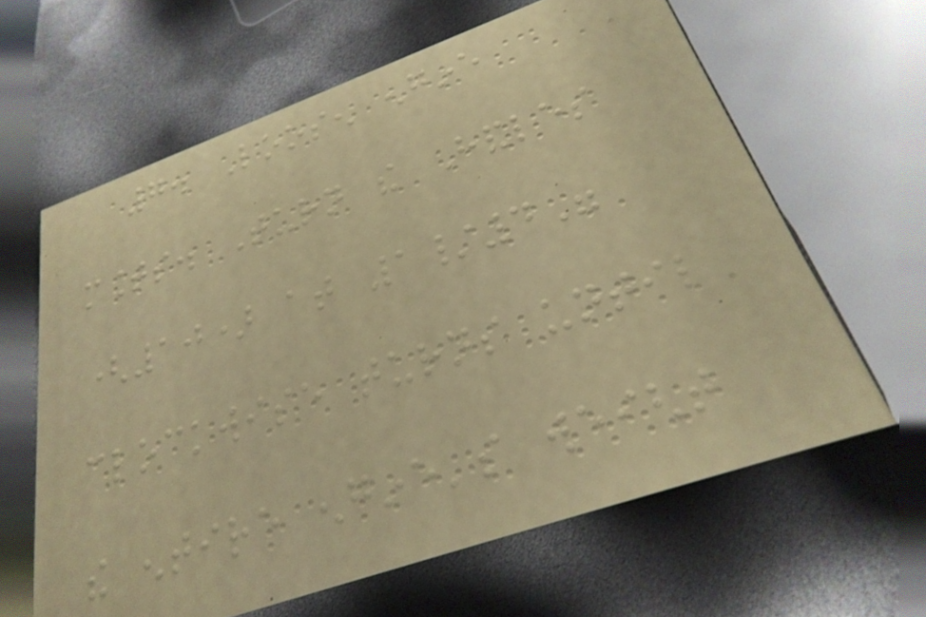7. Loosen engine
mounts. Turn the Handles
(10) at 1/4"
clockwise turns until
the entire engine's weight
